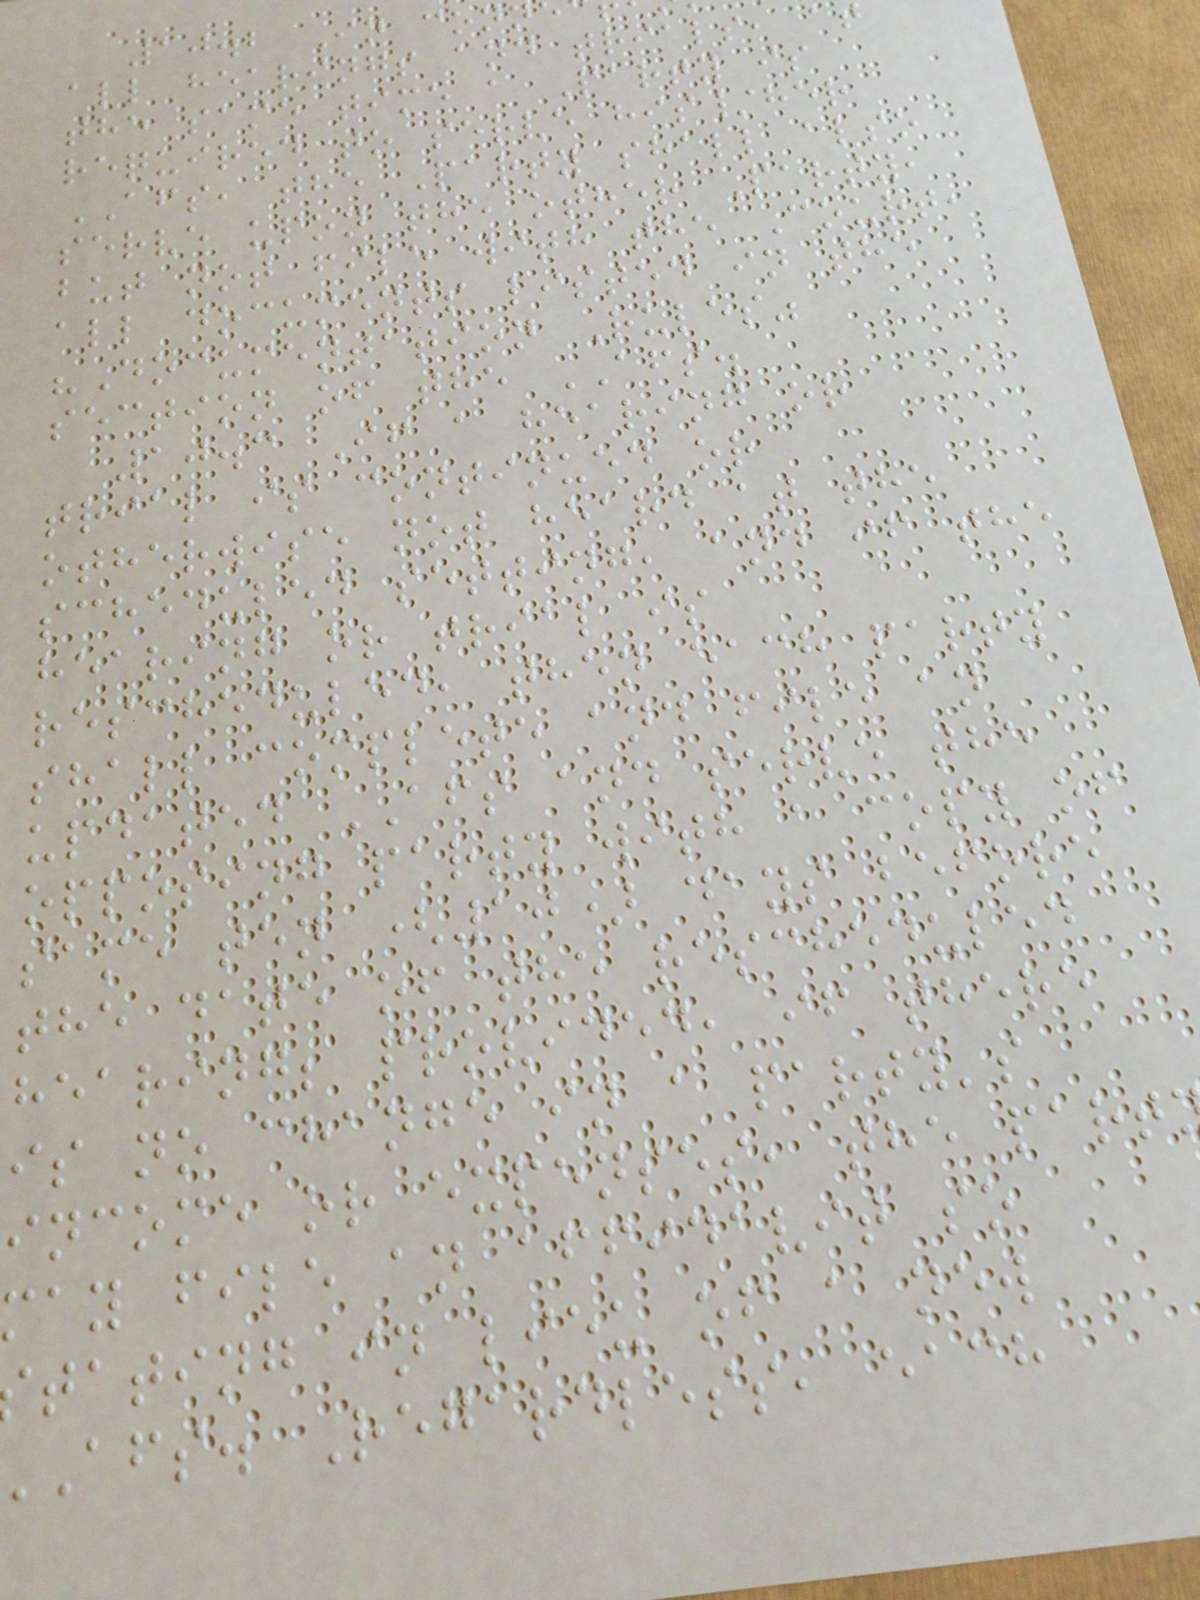10.2 In conn
all hearings and trials, at
the same time a Party is
required to serve his/her
AFS, the Party shall also
serve upon the other Party,
but not file with the Court,
all documents listed in the
"Documentation Rules"
section of the AFS.
10.3 If a hearing or
trial is continued or
otherwise not heard at the
scheduled setting, and if the
hearing or trial is
rescheduled, then each party
shall complete and file an
updated AFS and serve the
opposing party with a copy of
same ten (10) days before
the date of the rescheduled
hearing; provided, if there
is no change in a party's
income or expenses, the part
may file an affidavit so
tating in lieu of a new
afs. Regardless, each
